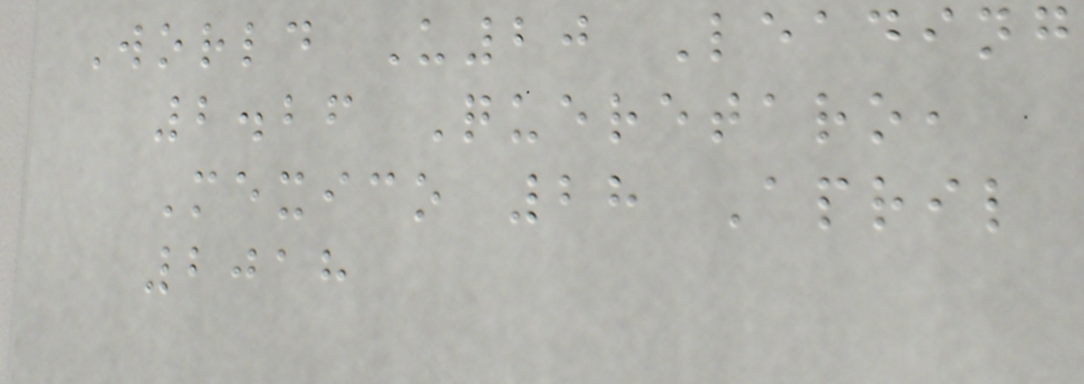World U20 Leading
2.26 Queretaro,
Mexico 28 April
2018
